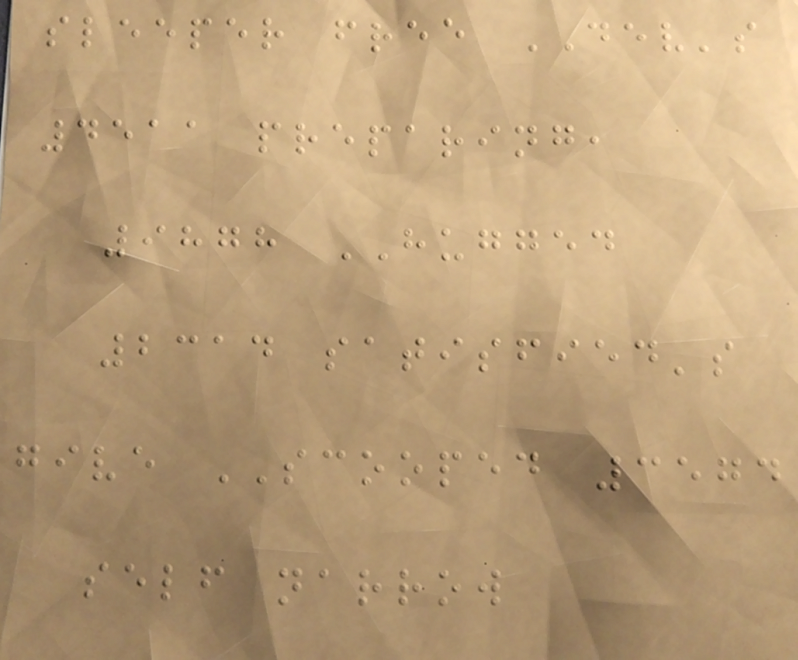sleeper free DEV's
4511 preparing,
9878 HUGGED
2314 satisfied's
give SCOOPED 3574
self narrow
